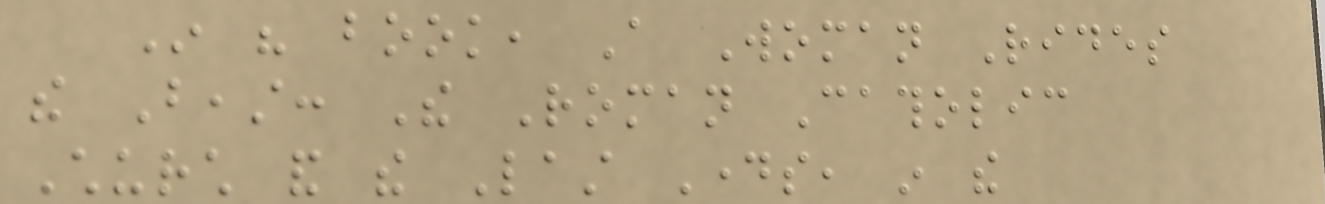In his book, A Woman Rides
the Beast: The Roman Catholic
Church and the Last Days, in the
